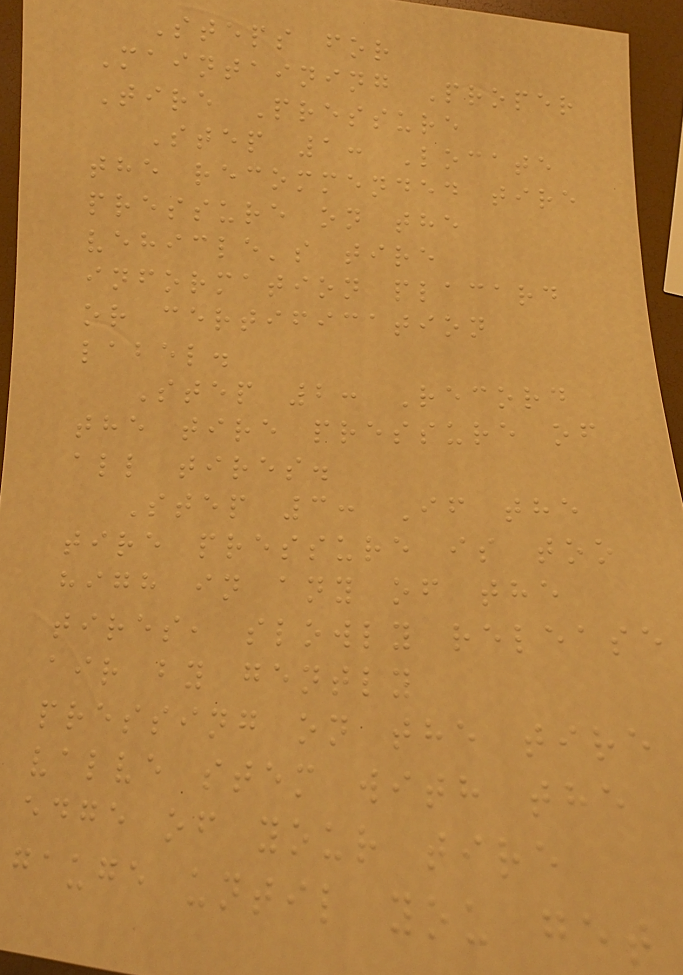Steps for
Maintaining Proper
Tire Pressure
Step 1: Locate
the recommended tire
pressure on the
vehicle's tire
information placard
or certification
label.
Step 2: Record
the tire pressure of
all tires.
Step 3: If the
tire pressure is too
high in any of the
tires, slowly release
air by gently
pressing on the tire
valve stem with the
edge of your tire
gauge until you get
